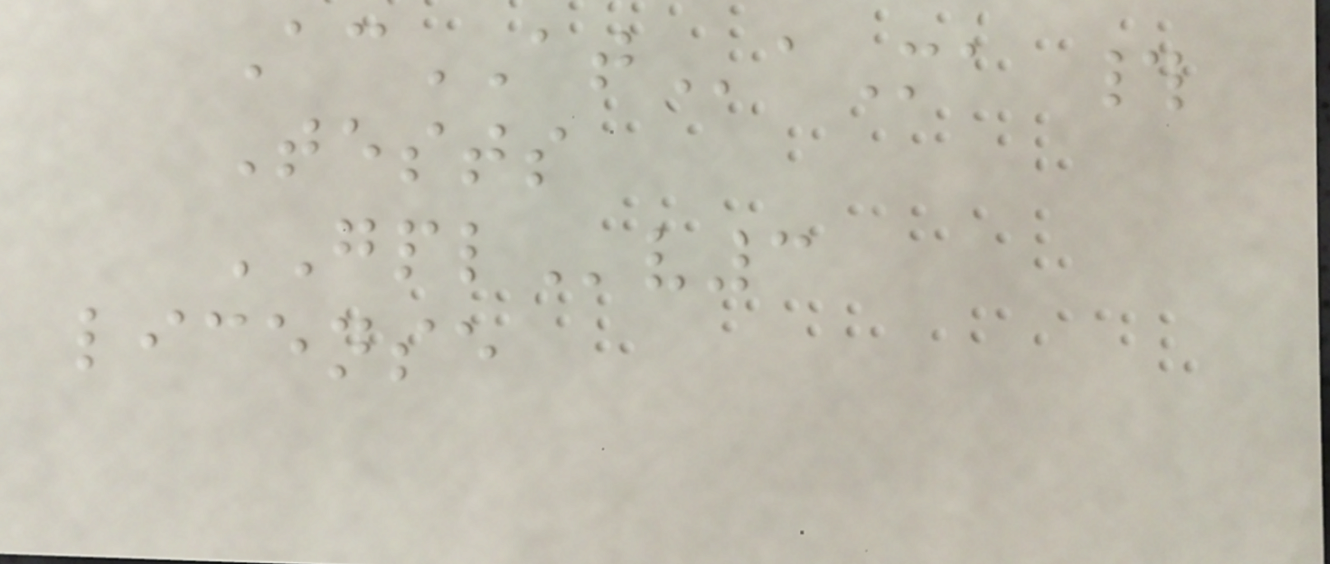AcATaMa #
Tests
GPLv3
license
